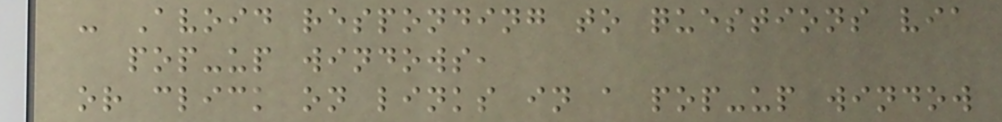- Avoid responding to questions via
pop-up windows,
or click on links in a pop-up window
